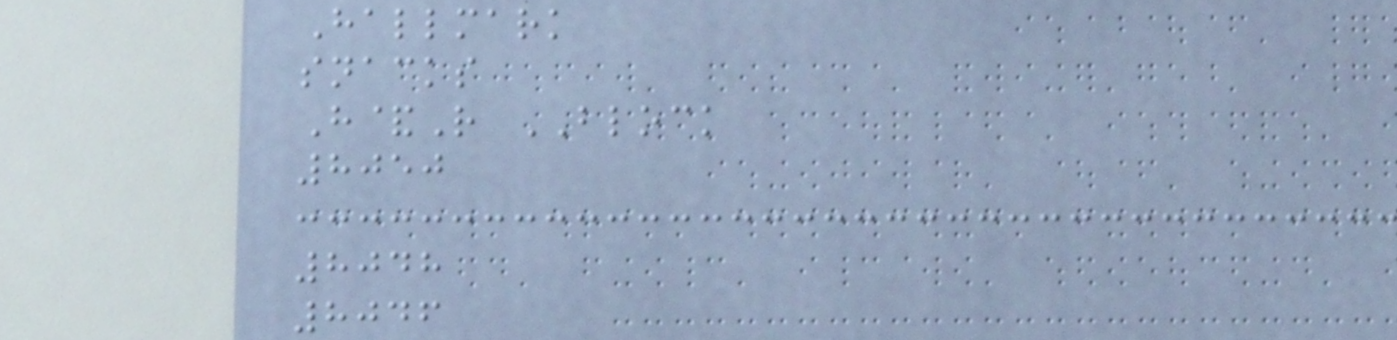Hallmark
snacks
H&R BLOCK
8050
8048
8046
